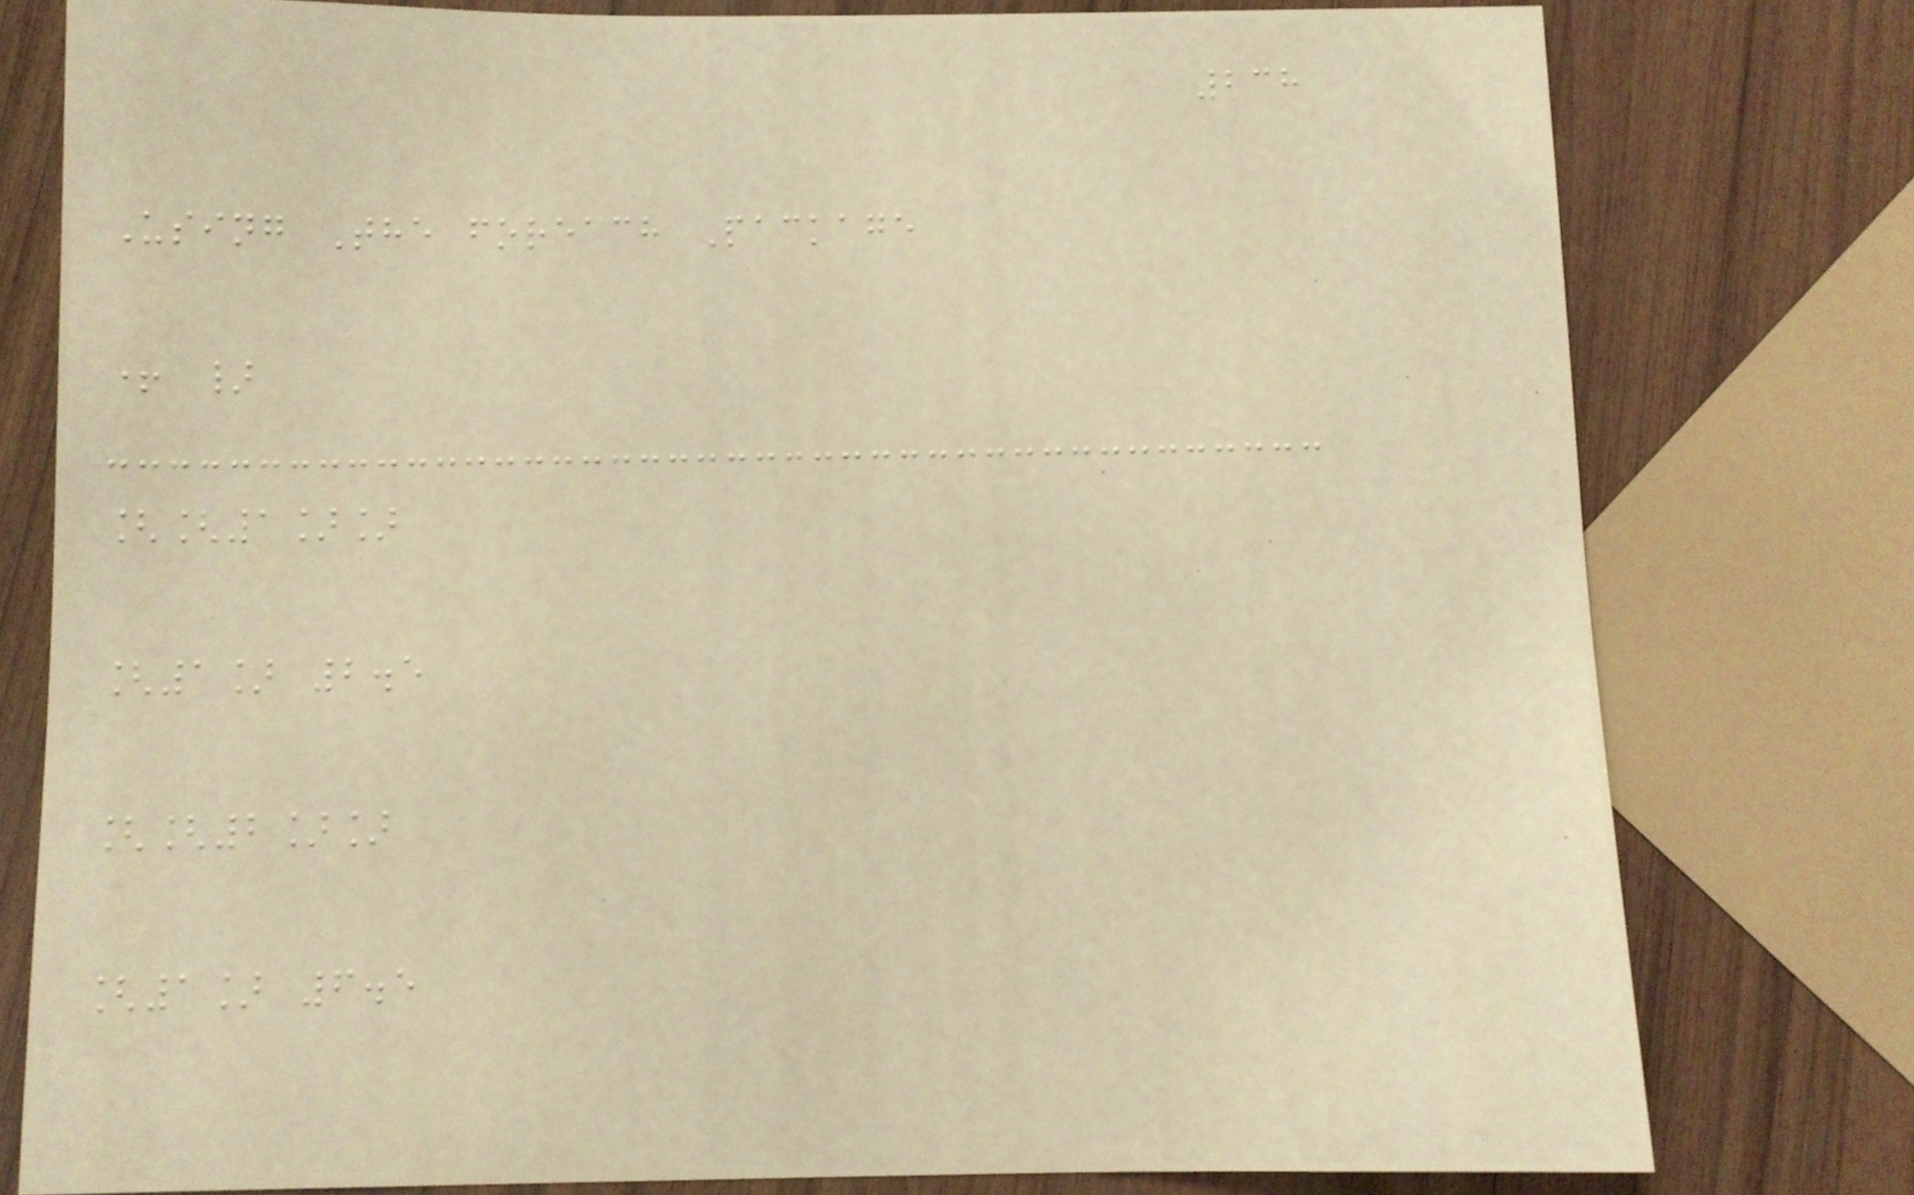238
Using The foreach Package
+ }
[[1]]
[1] 2.5
[[2]]
[1] 6.5
